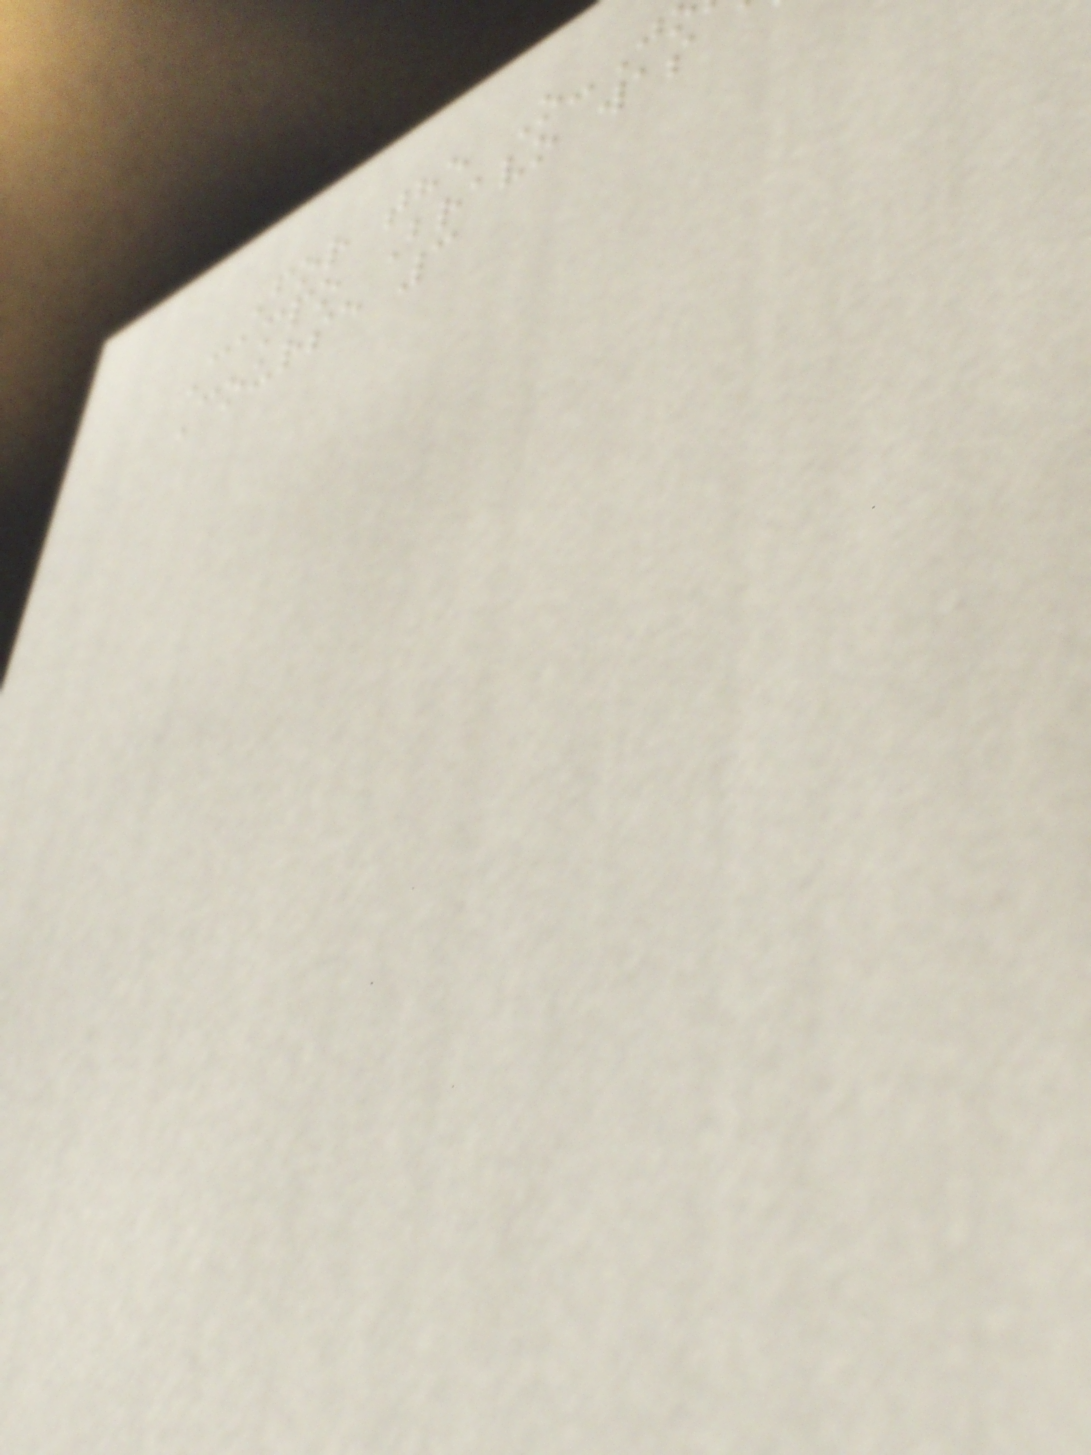For the O-J
Campo Bravo was
Course 3
